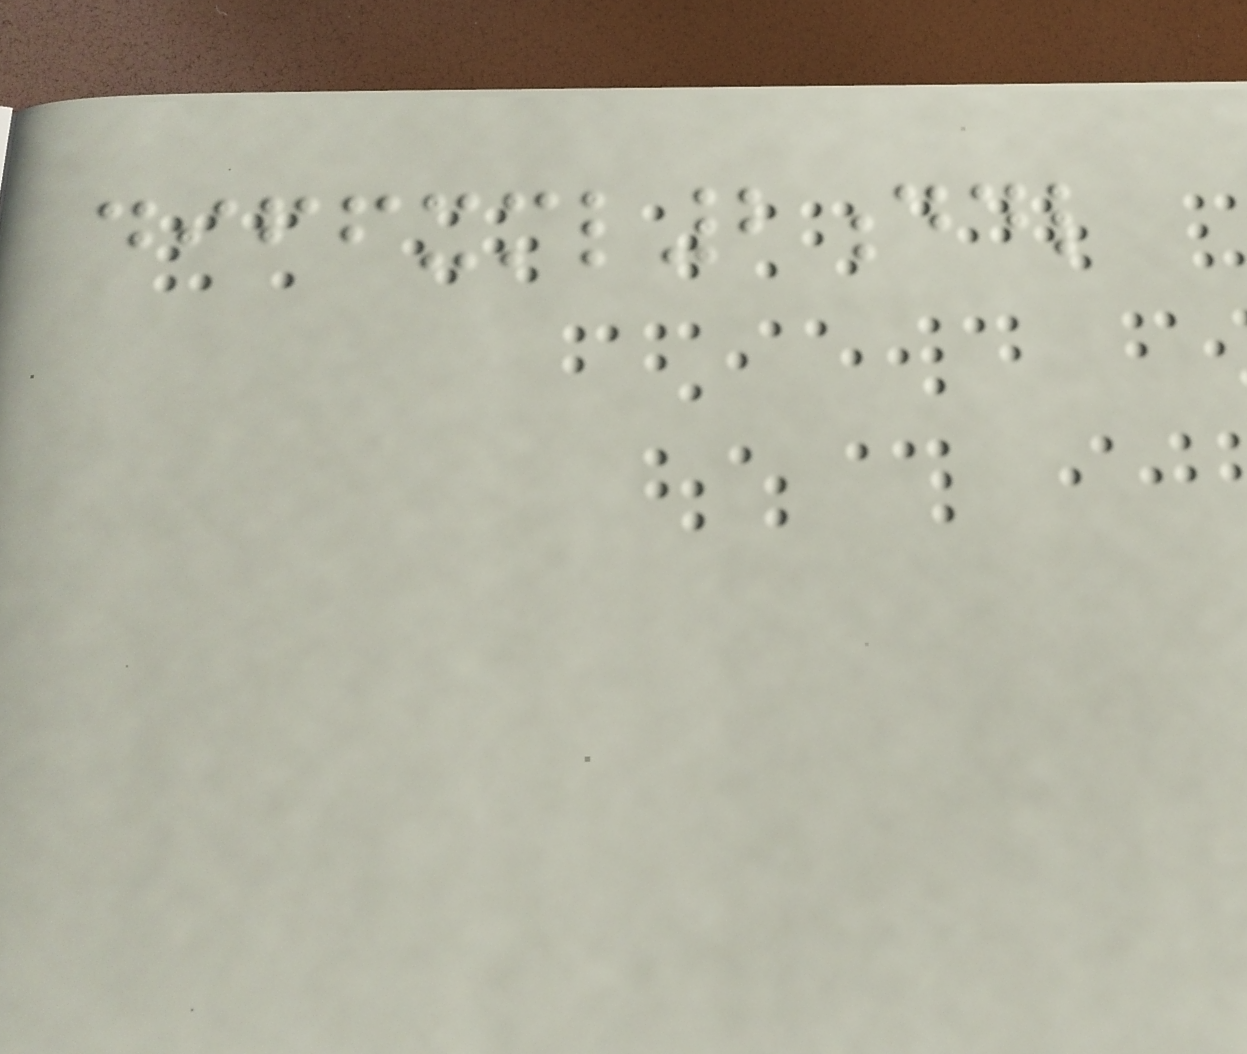diffxml2ddl
